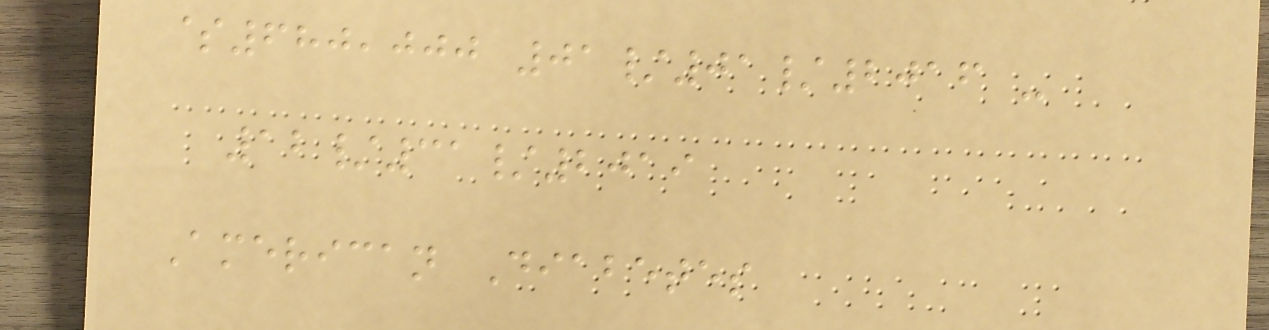$680,000 01/01/2016 -
12/31/2019
American Diabetes
